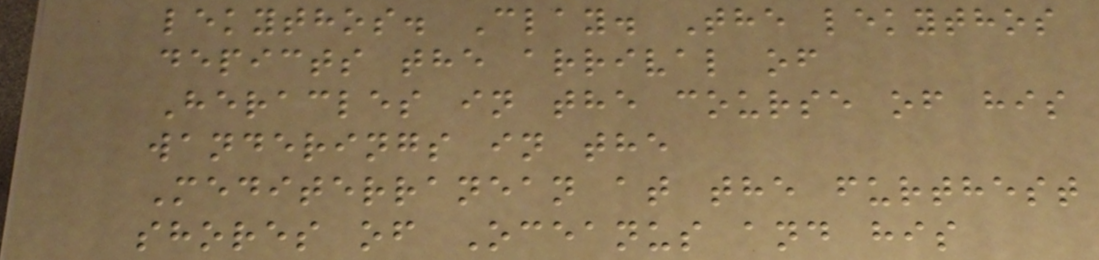lekythos. Clay. The lekythos
depicts the arrival of
Heracles in the course of his
wanderings in the
Mediterranean at the furthest
shores of Oceanus and his
